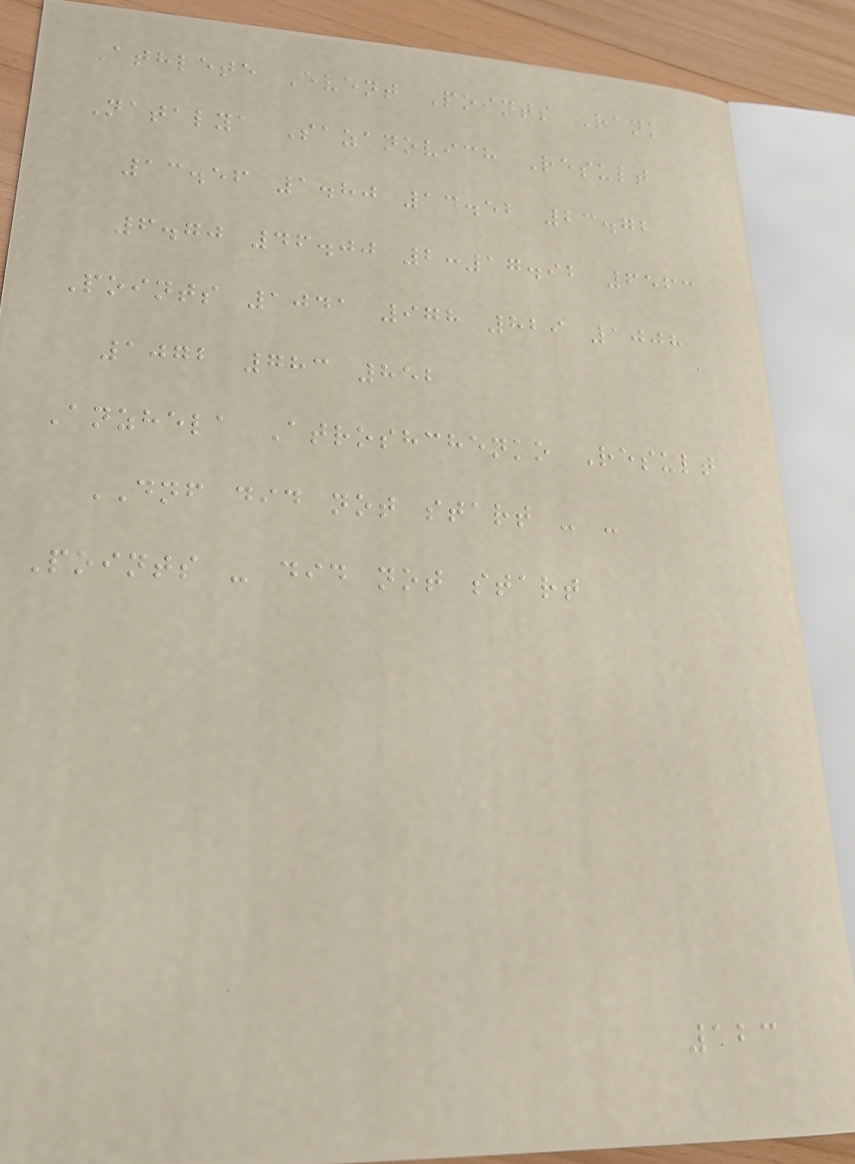Athlete Event Points Rank
Natalya Sazanovich Result
13.56 1.80 14.52 23.72
6.70 46.00 2:17.92 6563
Points 1041 978 829 1008
1072 783 852
Anzhela Atroshchenko Result
DNF did not start - -
Points - did not start
123
